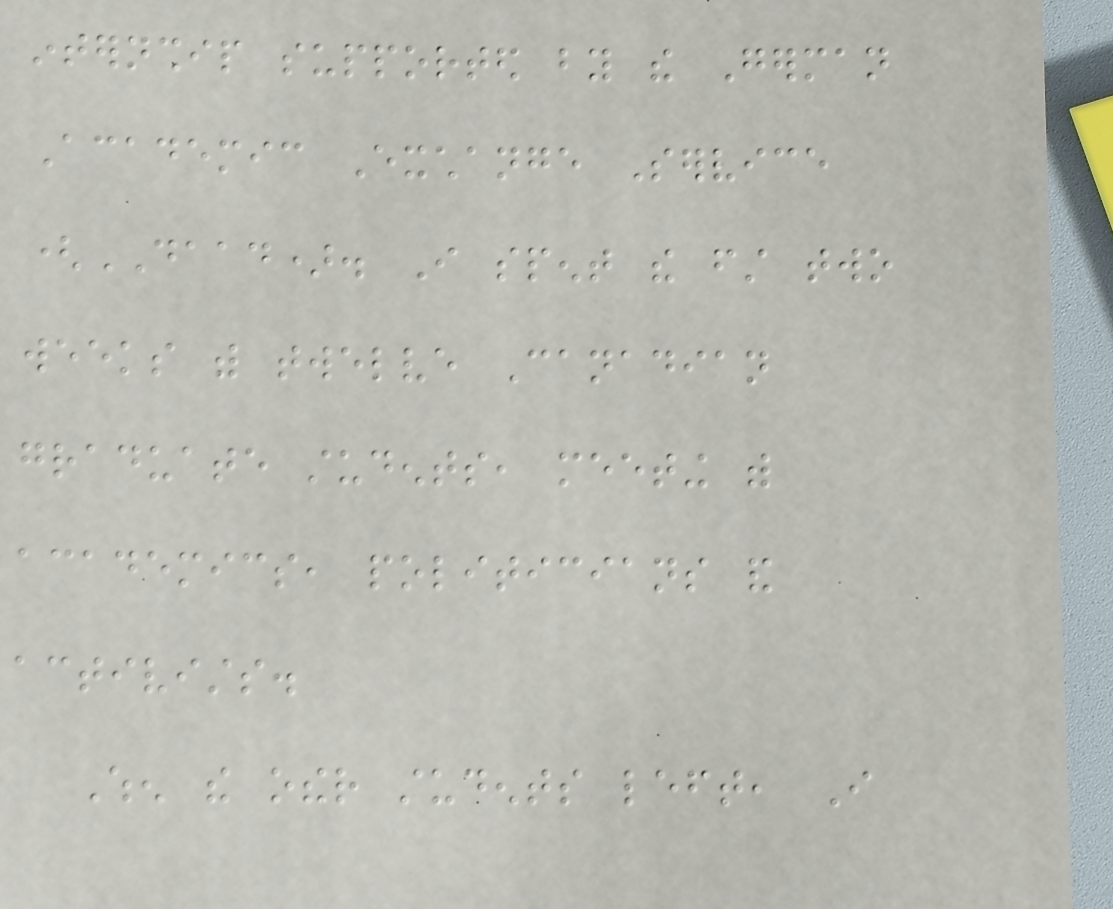internship supported by the German
Academic Exchange Service
(DAAD). I spent the first two
weeks with twelve Canadian
graduate students, meeting with
academics, politicians and
activists.
When the other students left, I
